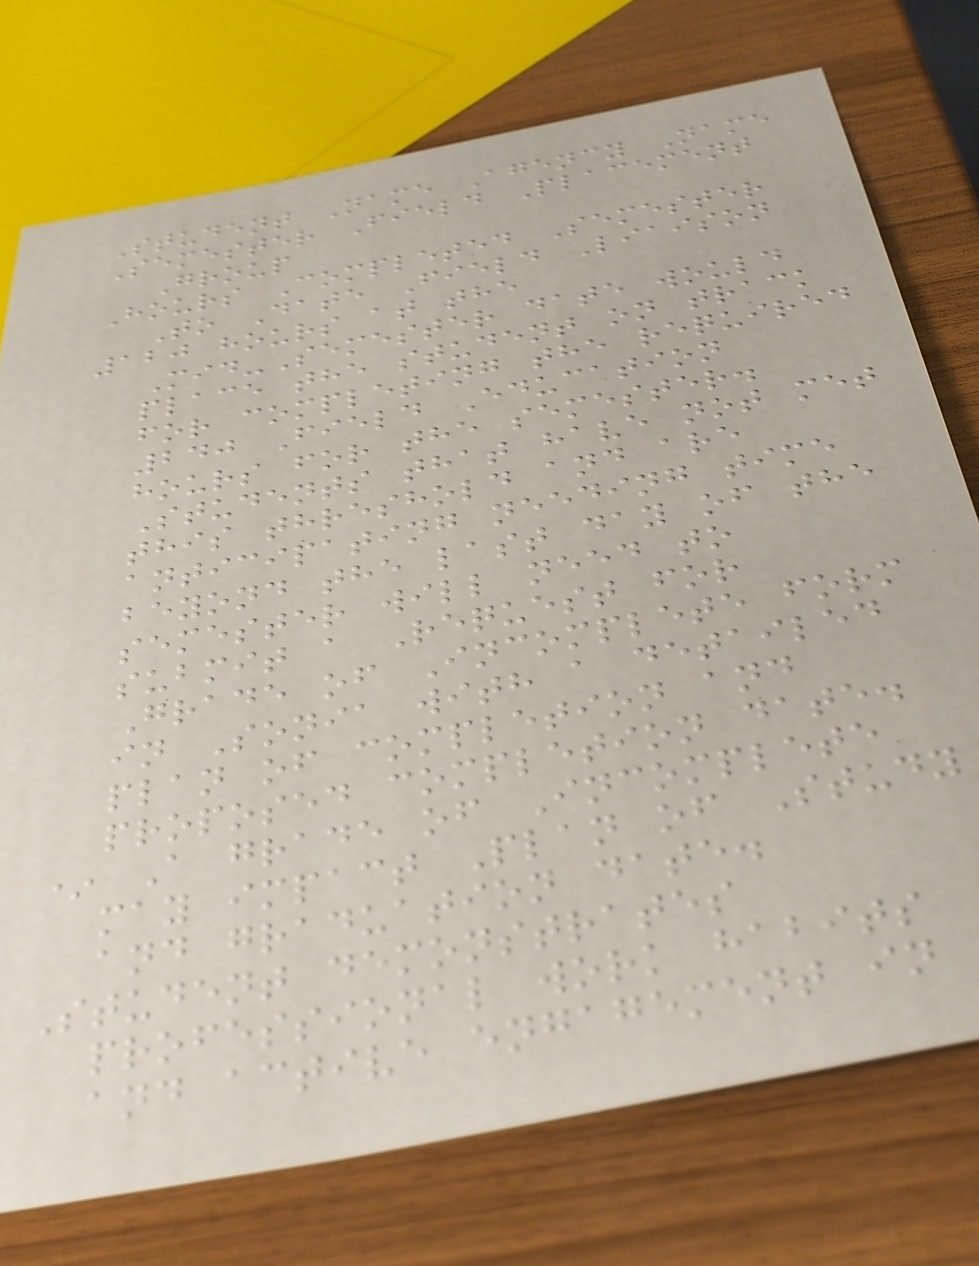Student Name Agency Name
Semester Field Placement
Group
Hours Completed Semester
To Date Field Liaison
120 hours at the
Mid-Semester date would
place the student on track
for completing the required
240 Field Education
hours for the semester.
Students that have not met
this threshold and are
anticipating needing time
beyond the last day of the
semester will need to
submit a Request for
Grade of Incomplete form
in Sonia with a detailed
plan of completion and
proposed completion date.
* A grade of Incomplete
may impact Plan of Study
and graduation date.
Student demonstrates
professional work habits
and active engagement in
